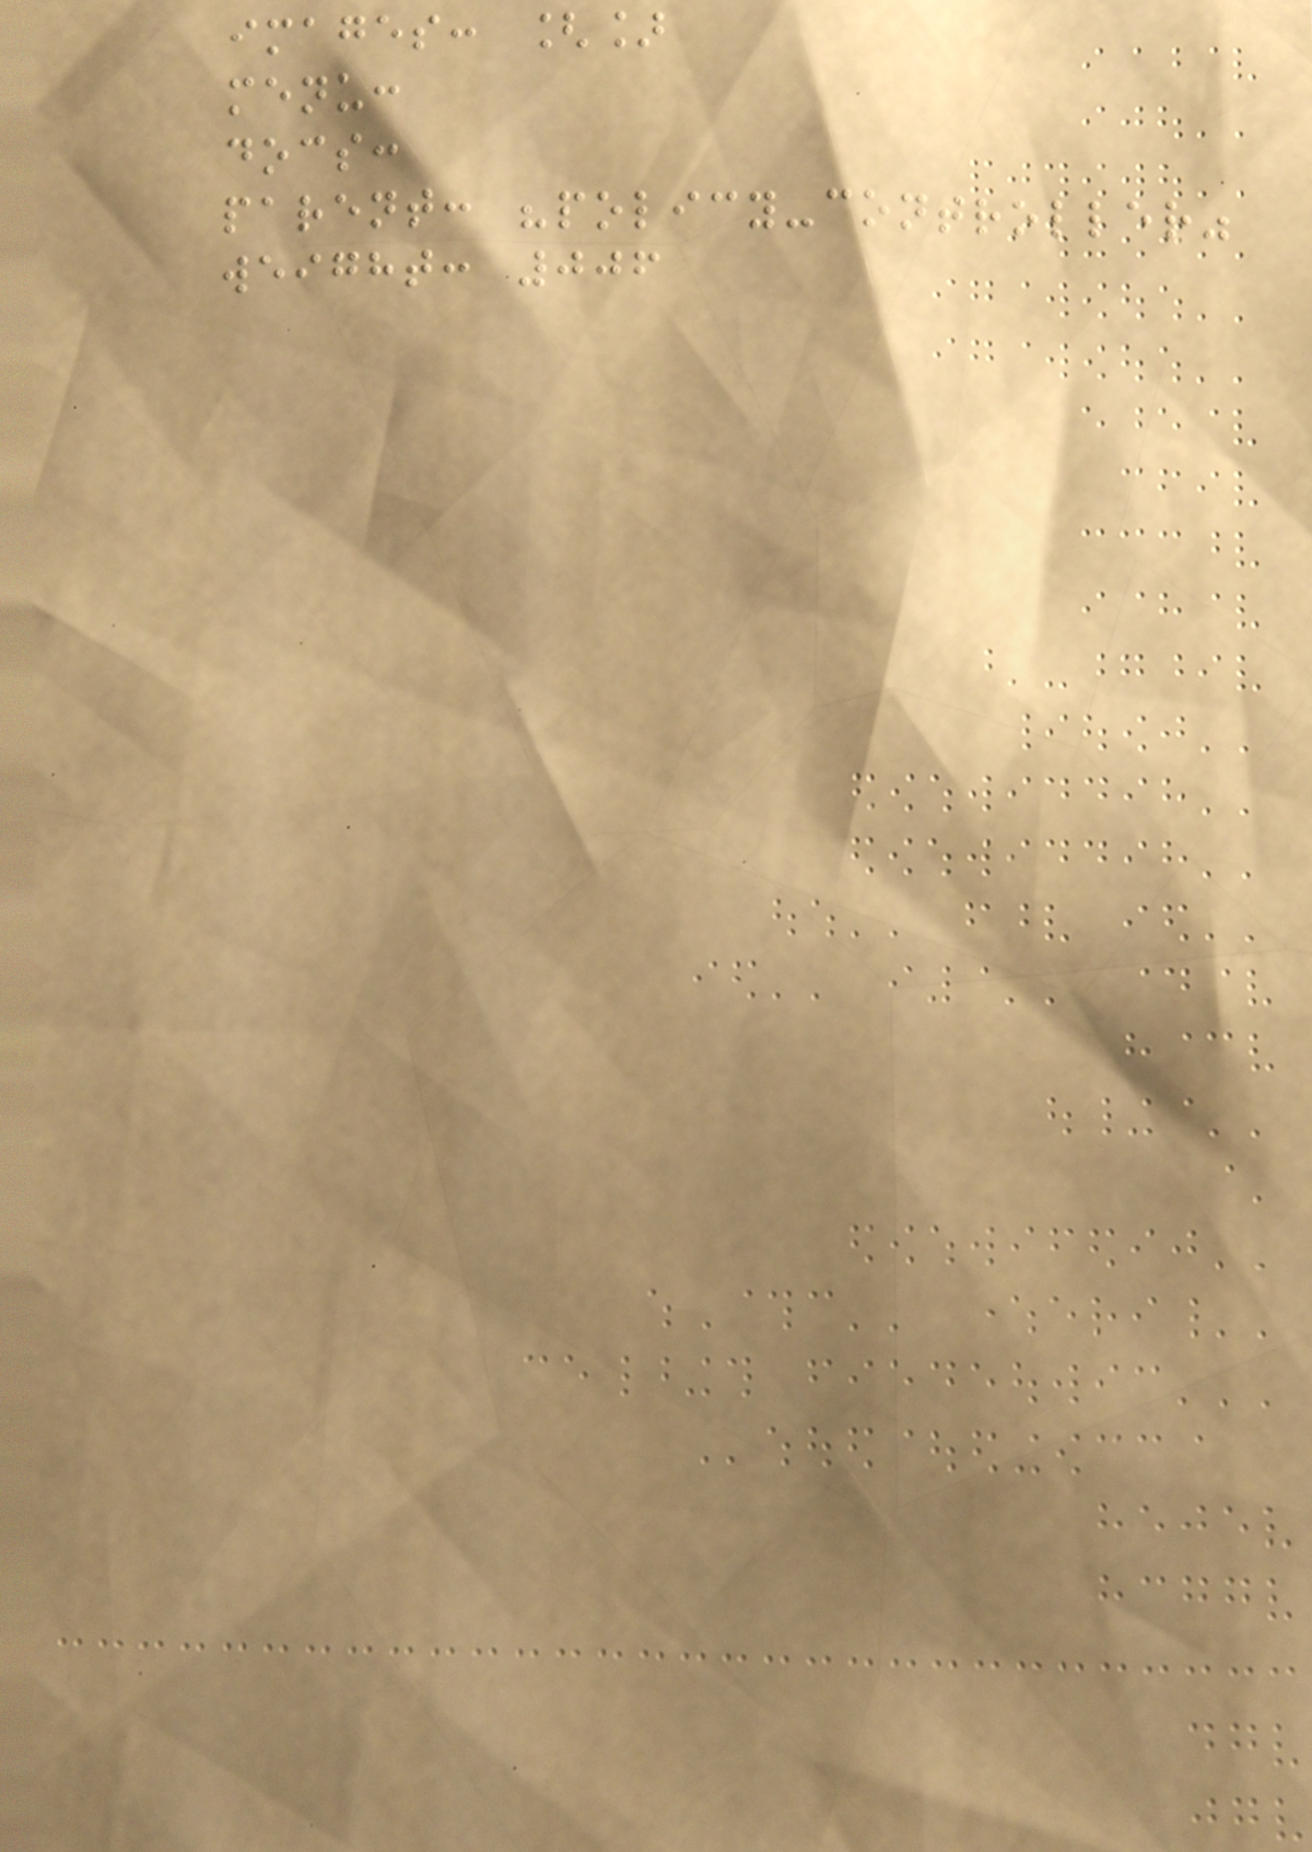images: []
menu:
docs:
parent: "policy-controller"
weight: 006
